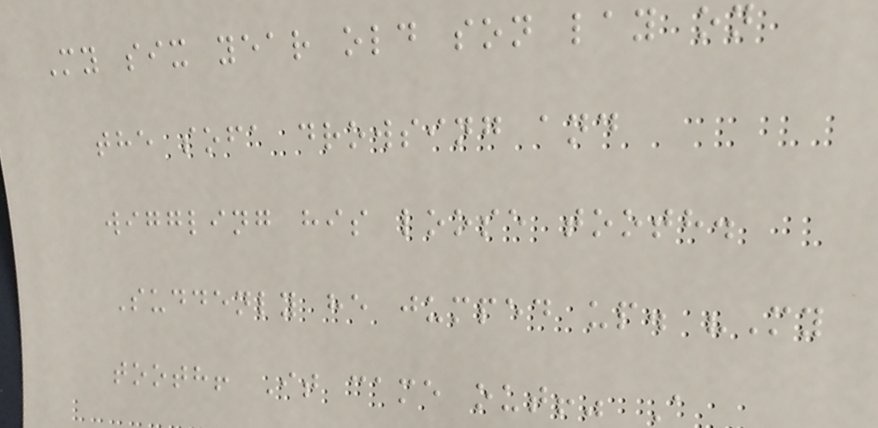My six year old son lay on
the sofa drowsing and
wiggling his loose tooth.
Suddenly he jumped up. "My
tooth! It came out!" A
